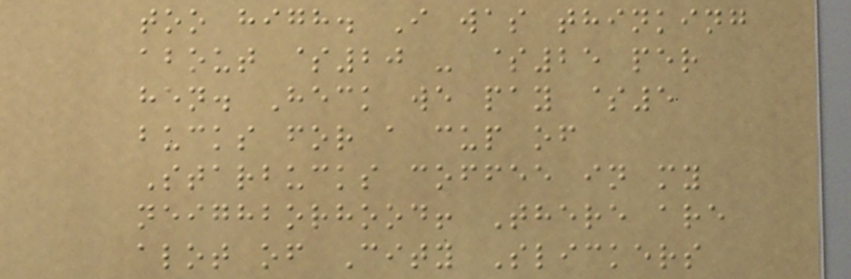too high. I was thinking
about $20 - $25 per
hen. Heck we pay $5
bucks for a cup of
Starbucks coffee in my
neighborhood! There are
alot of City Slickers
